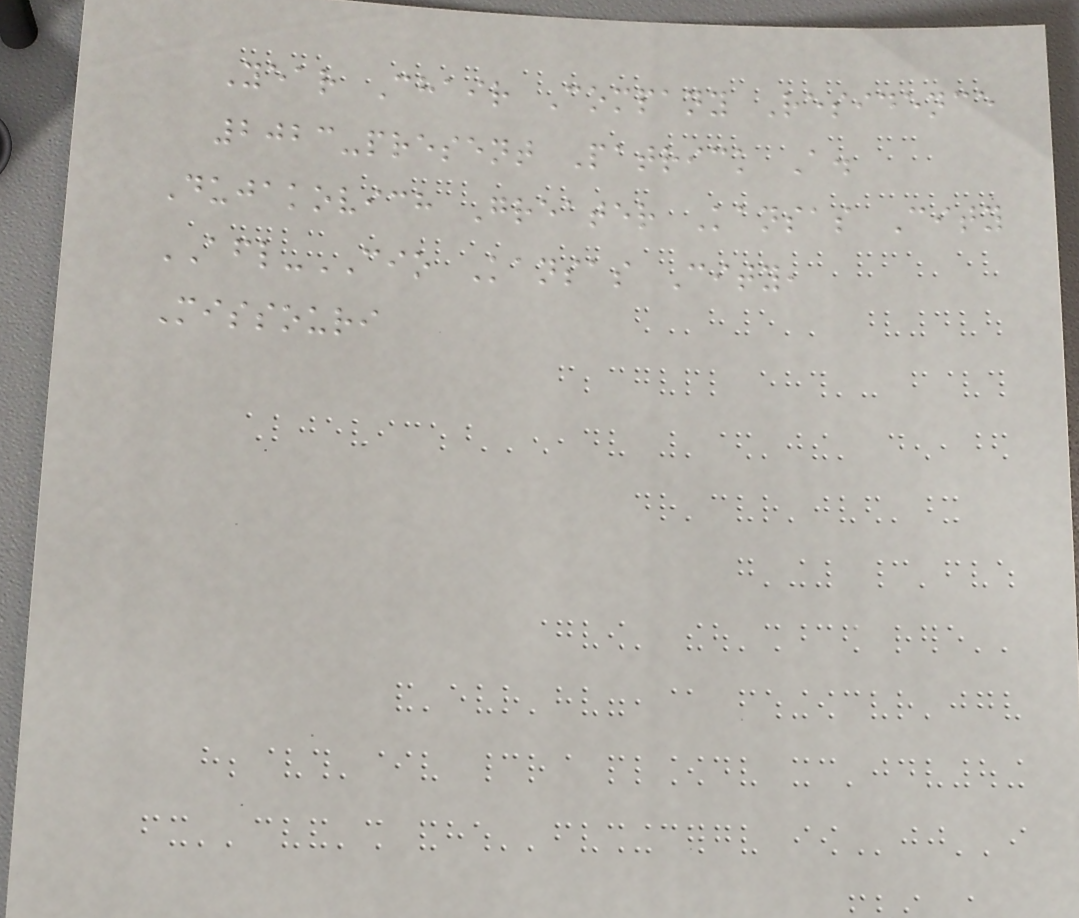Year Chair Company Residence
2023-present Patrick A.
Dujakovich Greater Kansas City
AFL-CIO Kansas City,
Missouri
